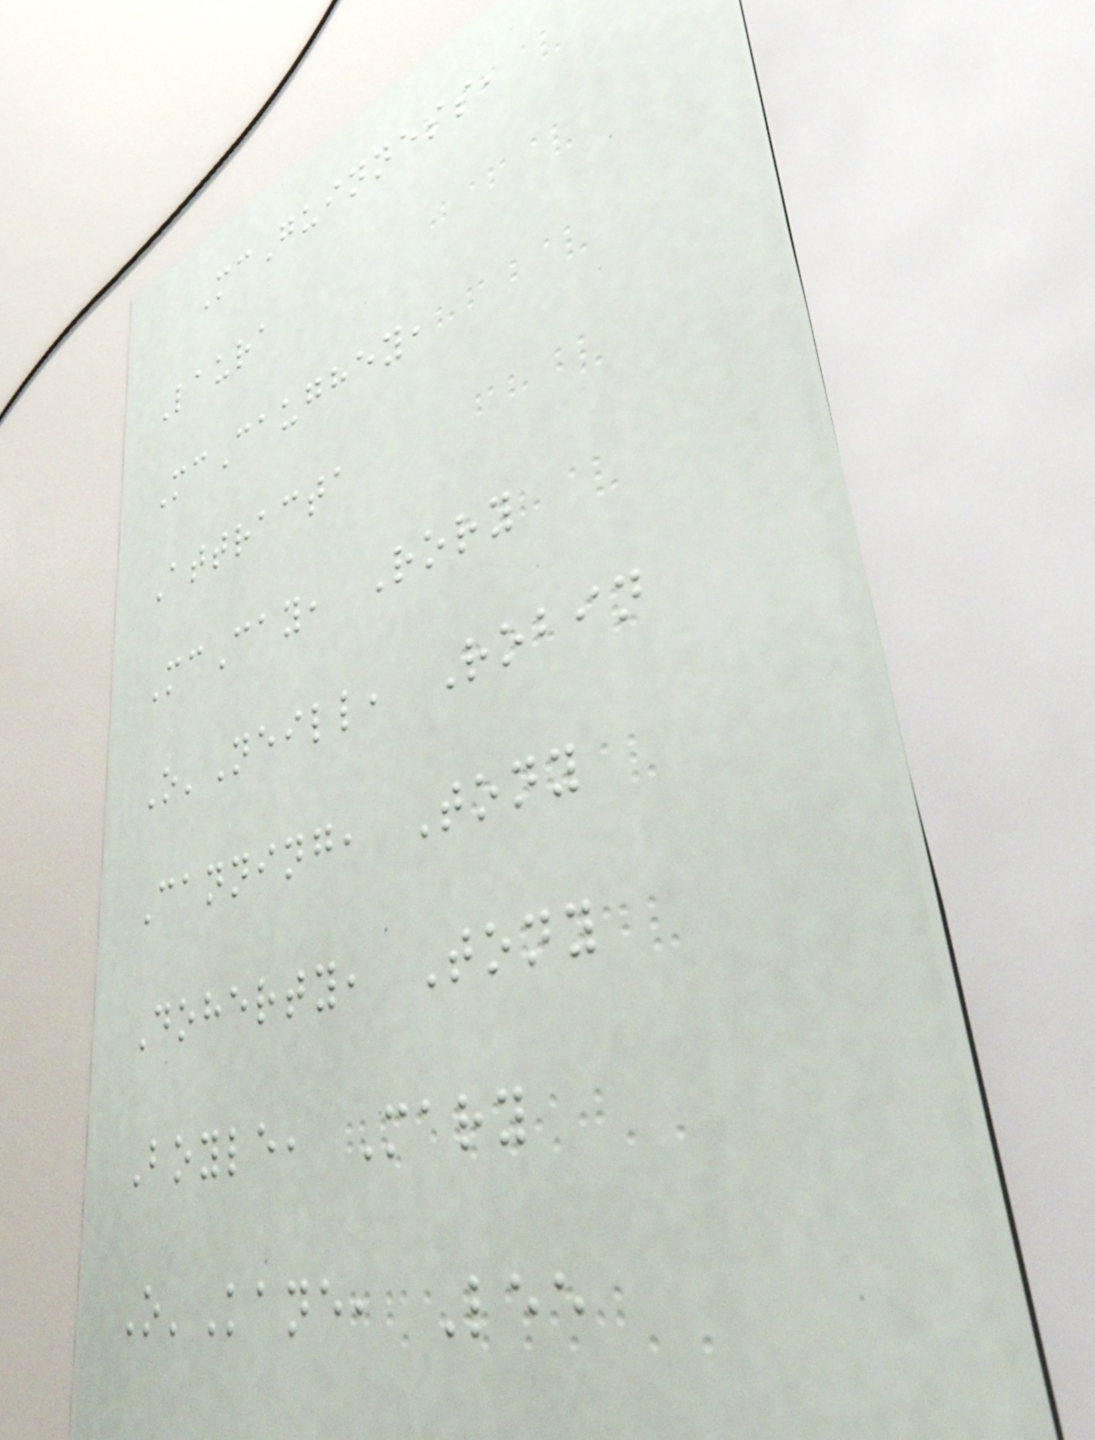McGuinness,
Laura
McCaughey,
Attracta
McCay, Rory
O'Neill, Robin
Canning, Tony
Doherty, Tony
Boyle, Mary
O'Kane, Lee
